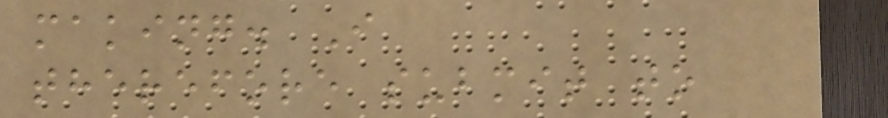making. I
therefore submit to
